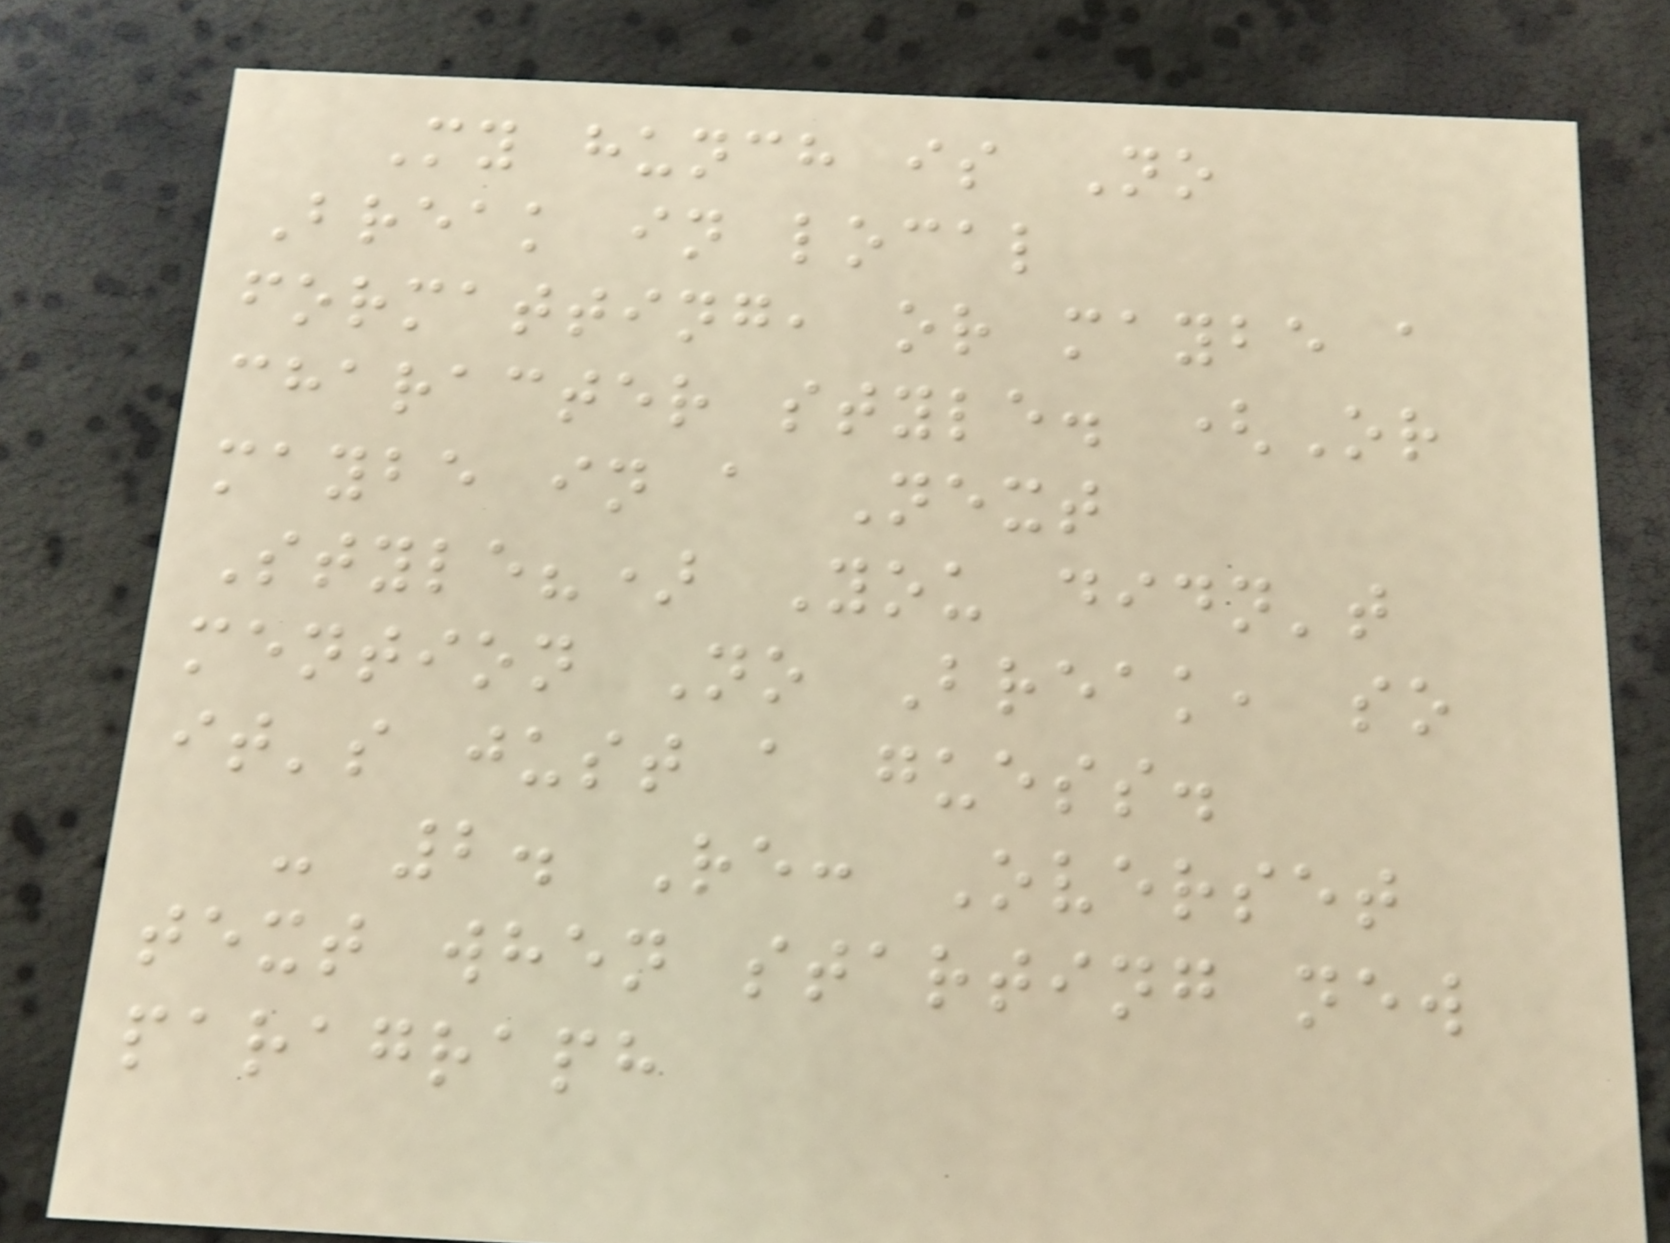My hunch is No
Break in local
formatting, or maybe a
character style. (Or
maybe in a Next
Style?) You didn't
mention No Break, so
it's just a guess.
- 2. Re: Overset
text when starting new
paragraph
